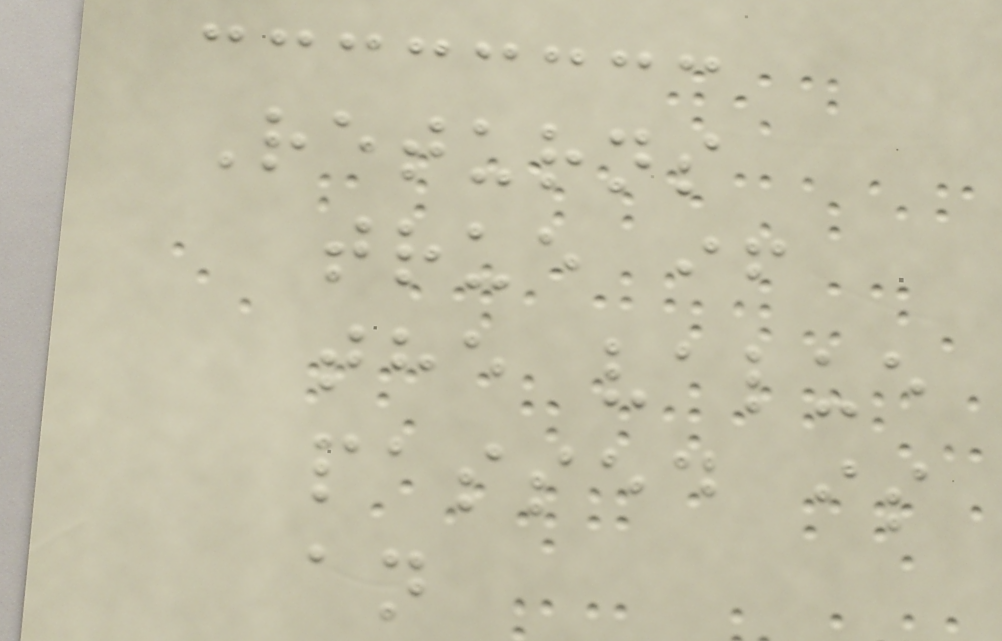Returns
true if
the value
passed is
an
